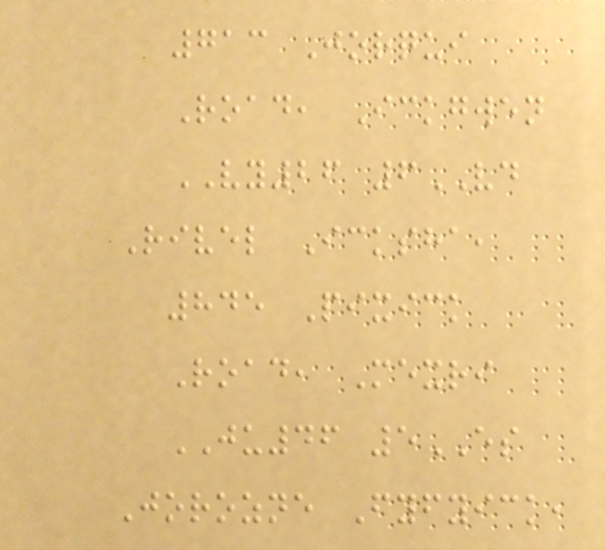713 Jorqui
Road, Ickgwen
VY26 6VD
Rivel Icksha,
845 Pixick
Road, Mexri
JU46 5ES
Jorozne Fyfyick,
